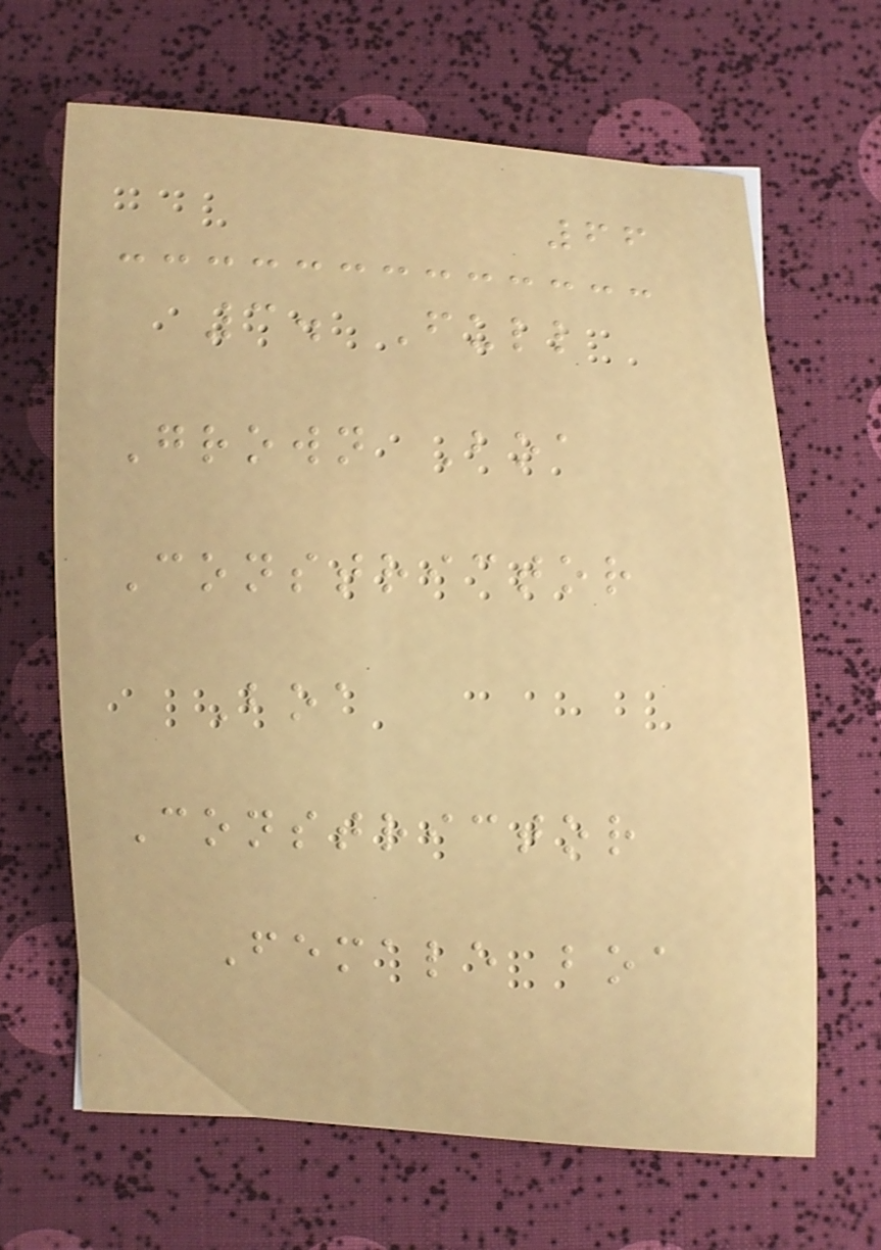66
3. Full
Grown Boa
Constrictor
Boa
Constrictor
Female boa
